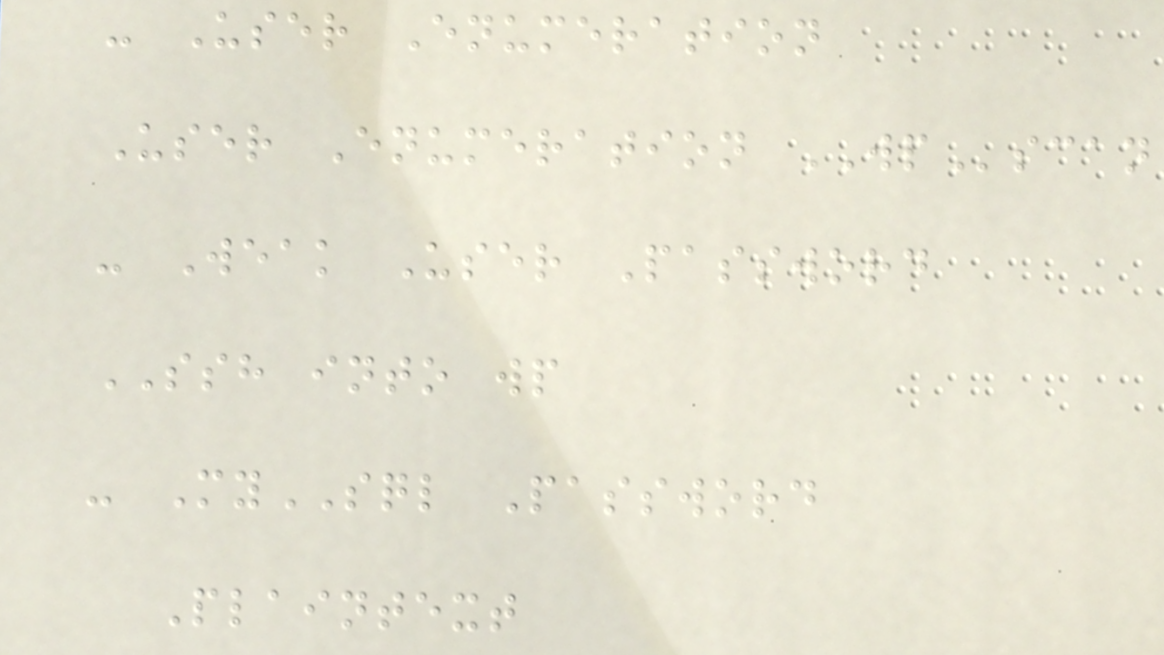- User Enumeration
User Enumeration WPscan
- Weak User Password
SSH into wp
- MySQL Password
Plaintext
